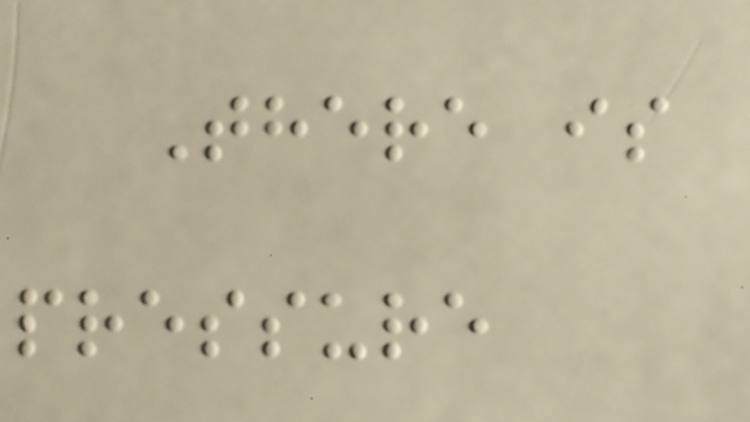There is
pressure
